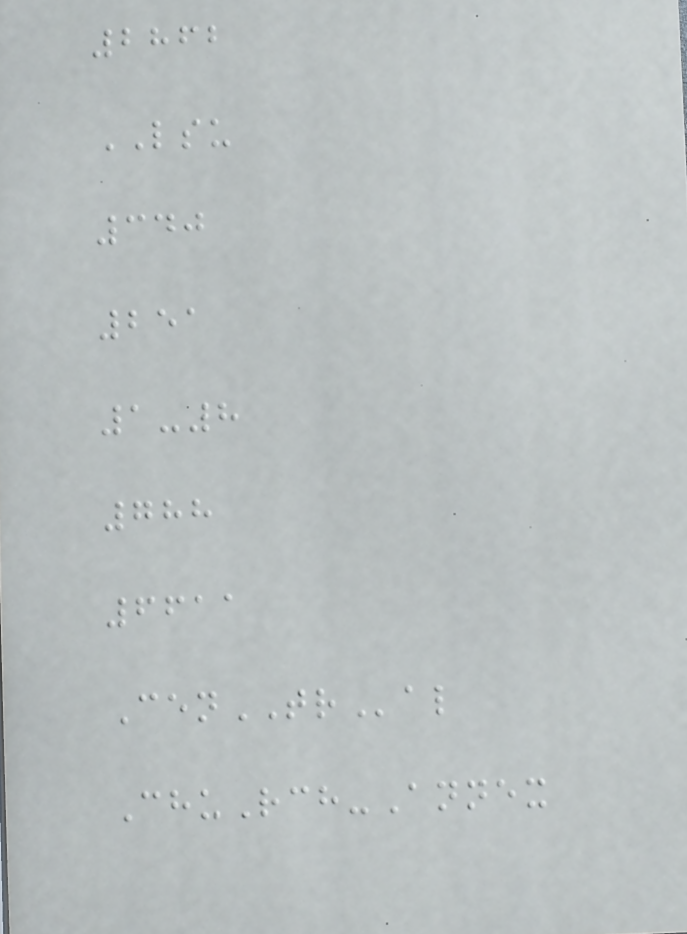2862
LSU
340
251
1-8
788
6611
CenTRal
ChuRch-Annex
